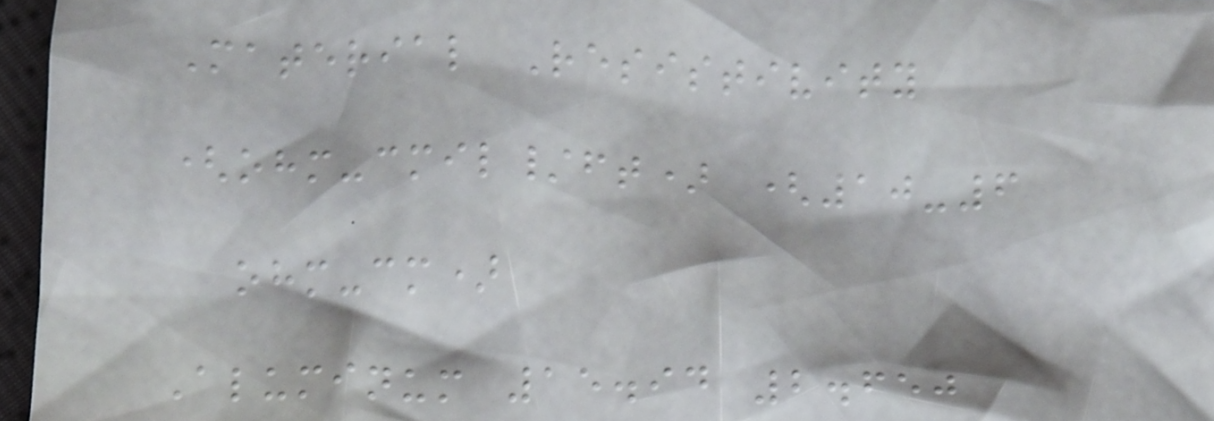Material Resistivity
(ohm-cmil/ft) (10-6
ohm-cm)
Aluminum 15.94 2.650
